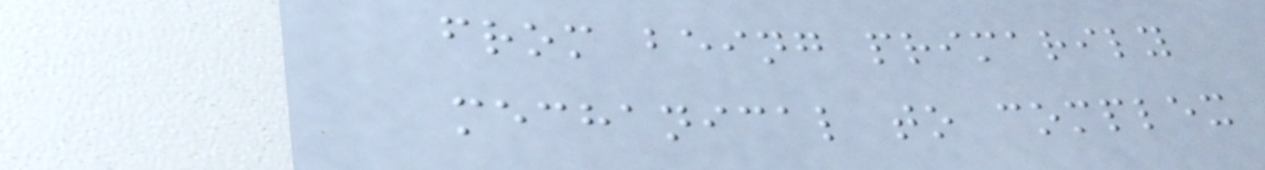from being primarily
mechanical to complex
